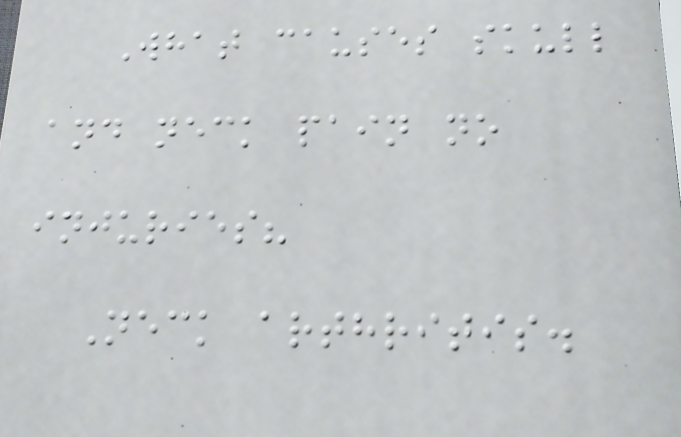What causes skull
and neck pain no
injuries?
Neck arthritis.
